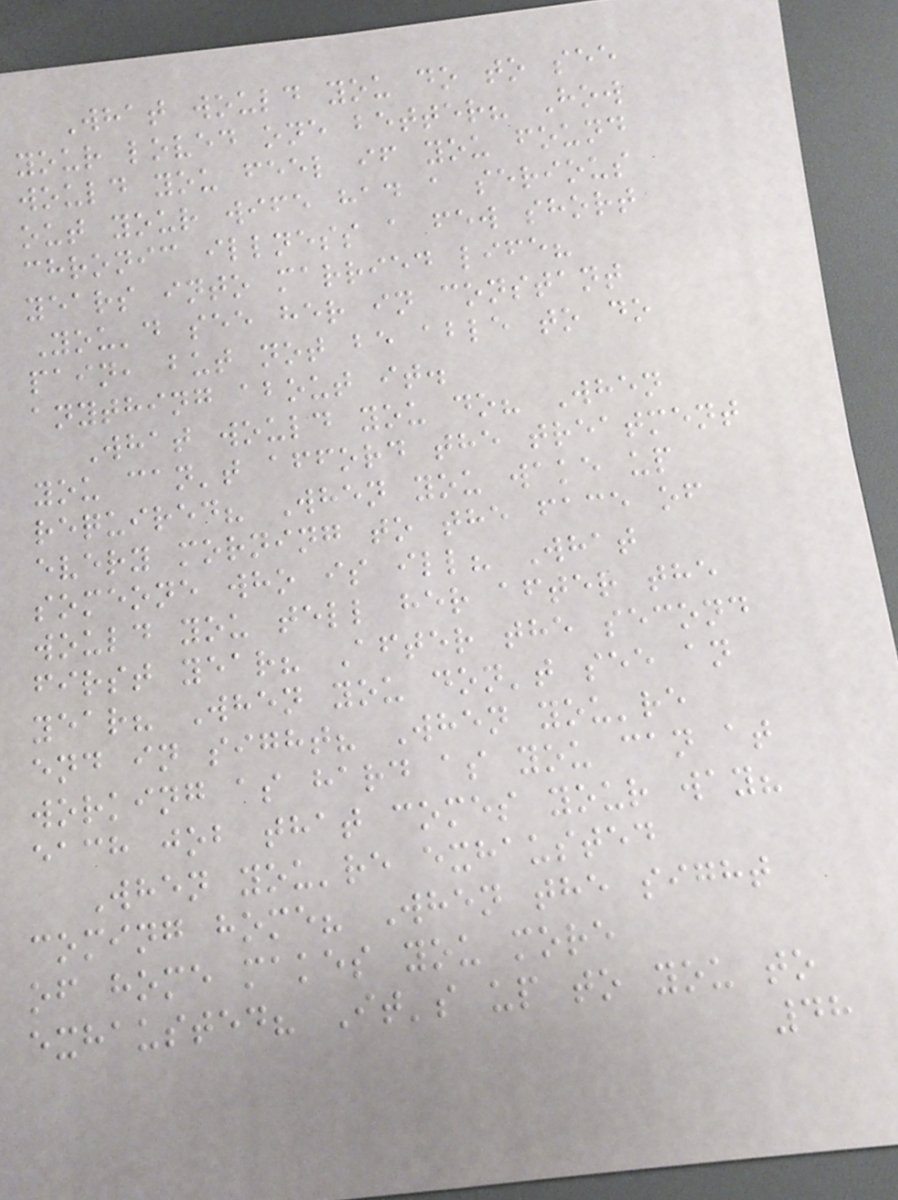What would you do to see
your loved one better? How
would you feel if you found
out your wife had a serious
chronic illness a few short
years into married life?
You'd see her in constant
pain, but not be able to do
anything about it.
What would you do? When
you can't afford the treatment
required? When you wake up
every morning to the face of
someone who is ill? What
would you tell her after the
first year? After the second
year? When you don't see an
end in sight? When you're
working as hard as you can at
each job that comes your way?
When you're exhausted
coming home? When the sight
of home makes you more
exhausted? It's up to you to
48
